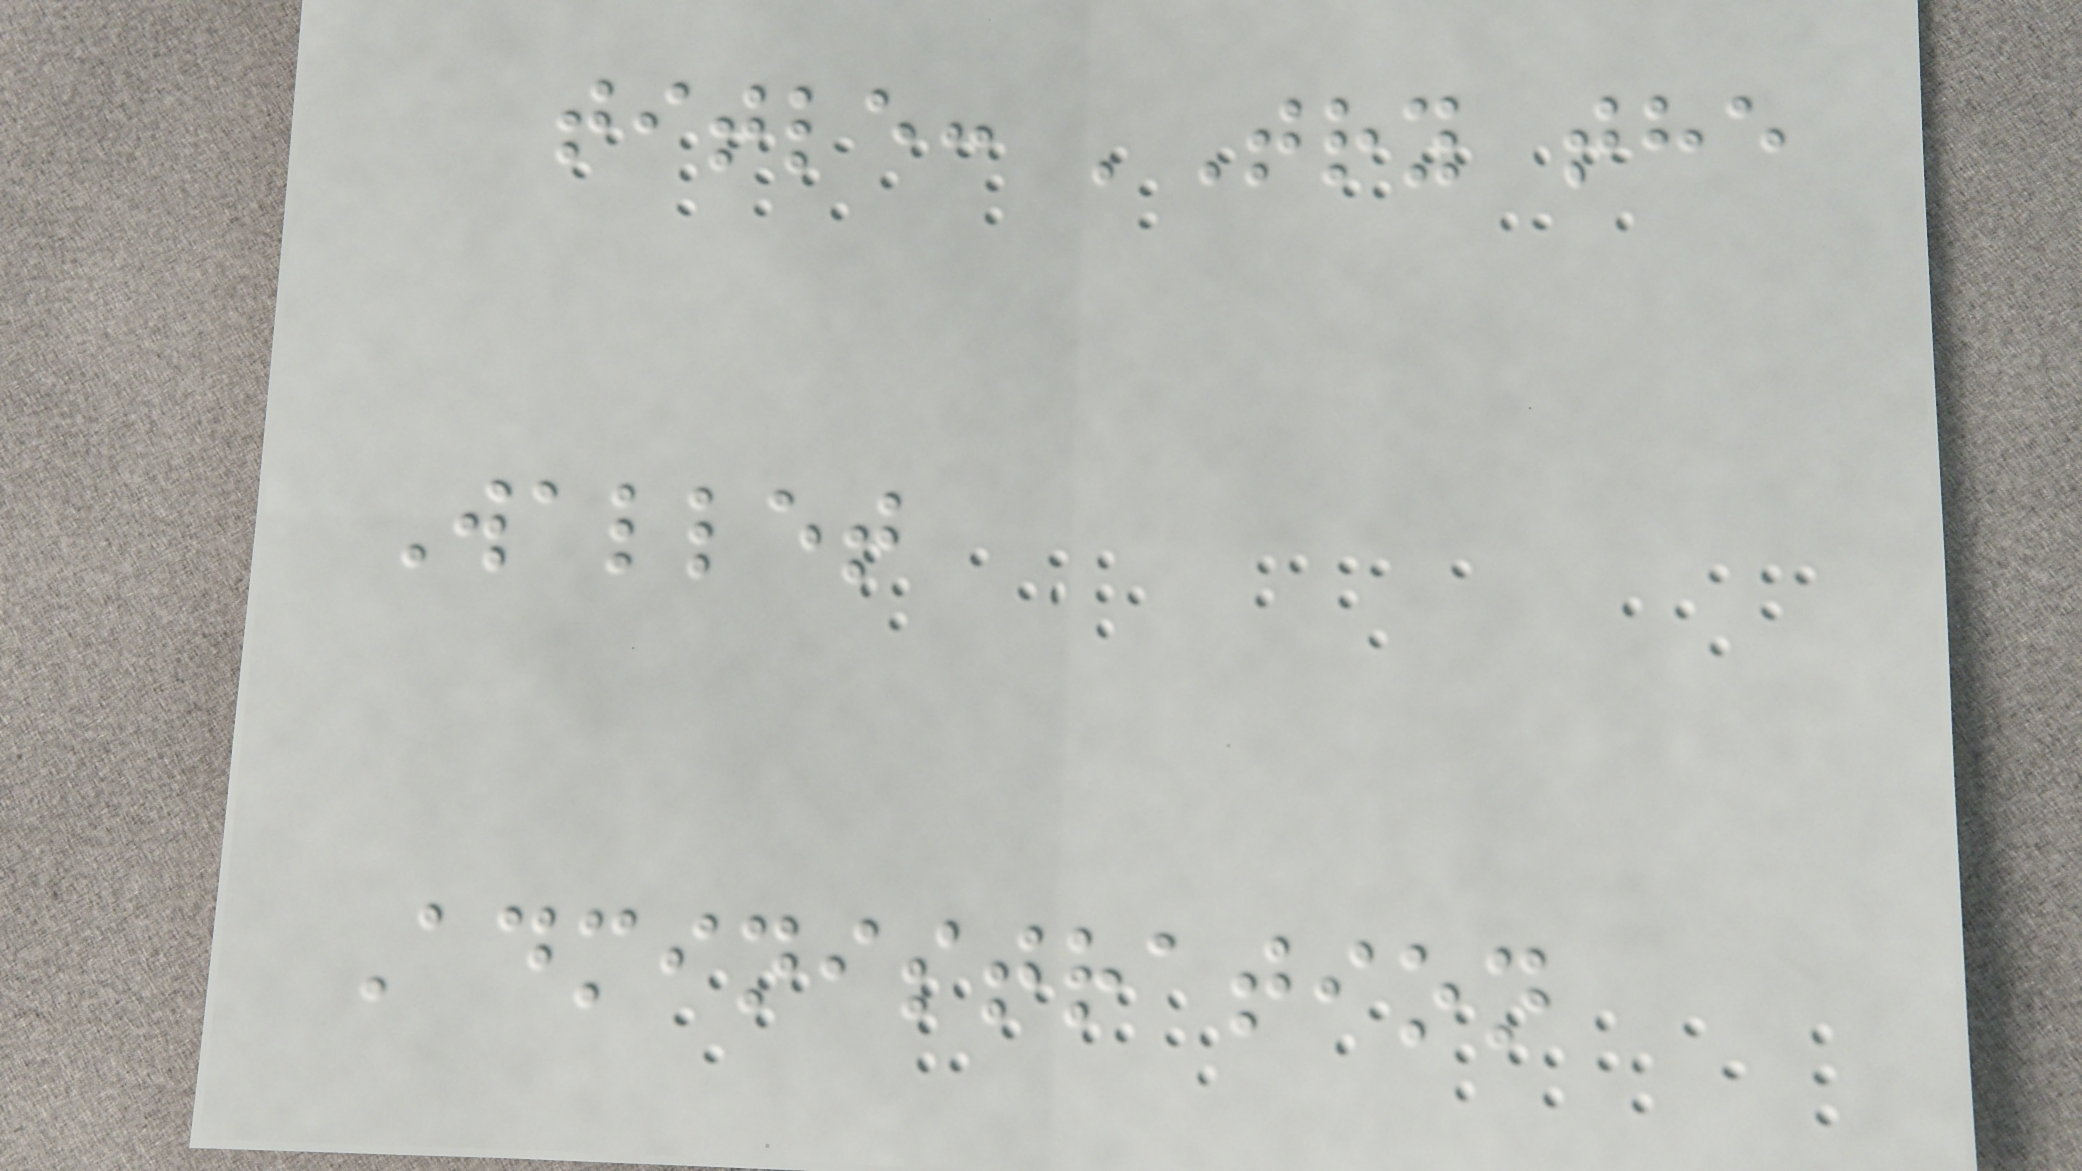title: 'Try the
Wallet
Administration
